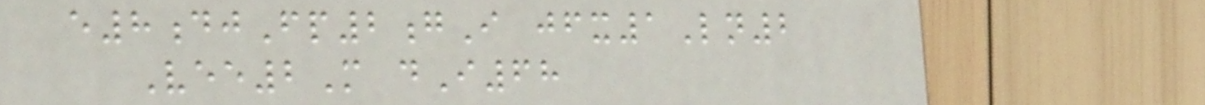e8djFp2gI jfx1Ln2
Vee2M dI68
